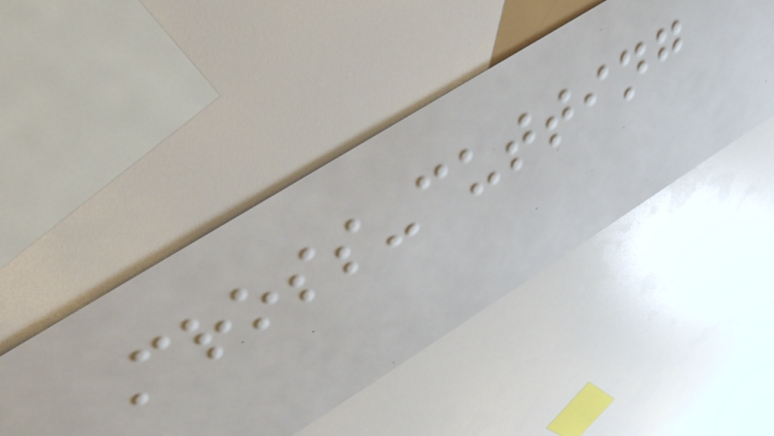Cross-cutting
